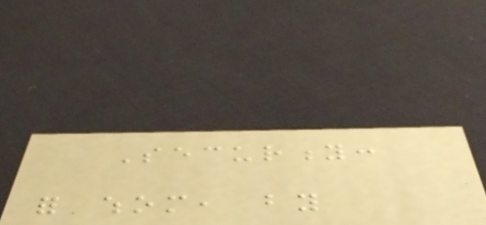Security:
for whom, by
